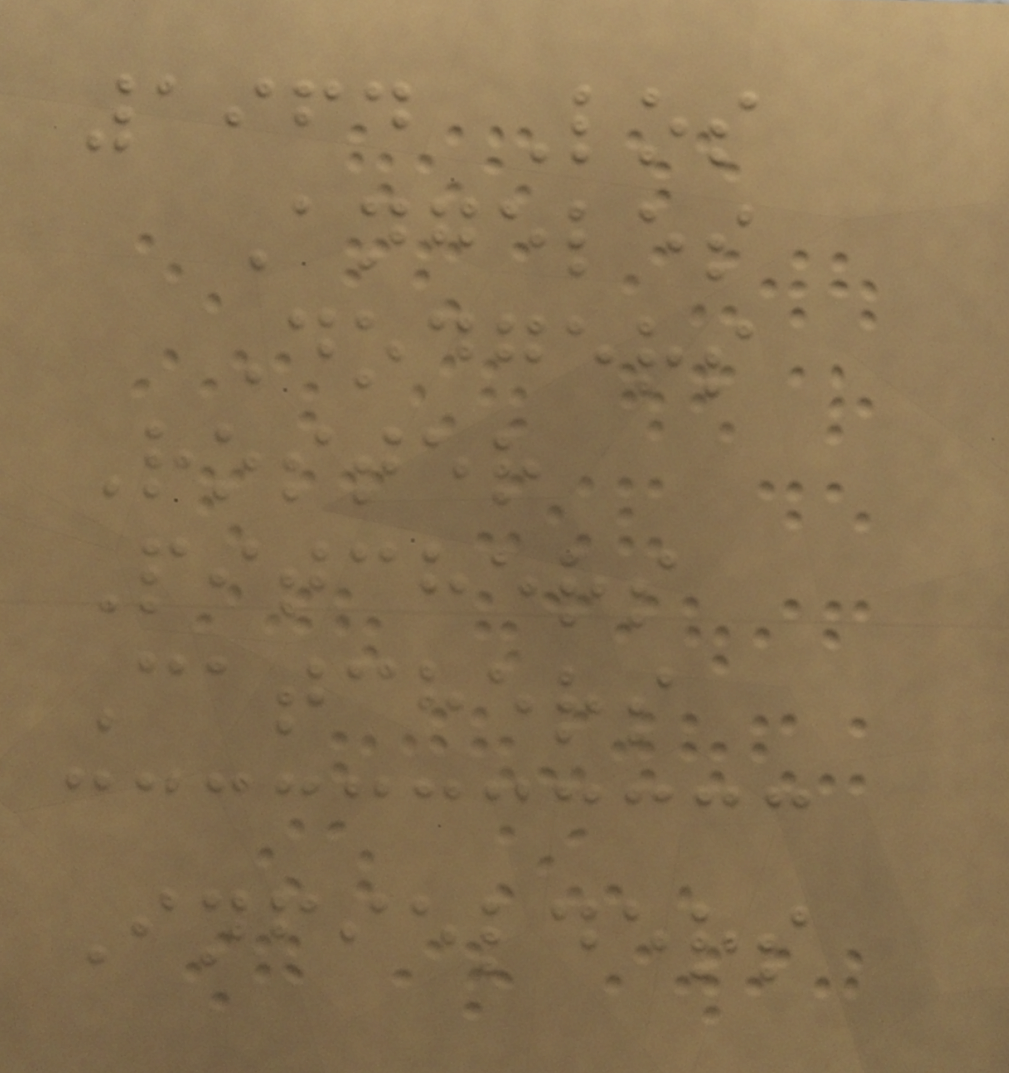1964 Los
Angeles
Dodgers
Roster
Pitchers
Catchers
Infielders
